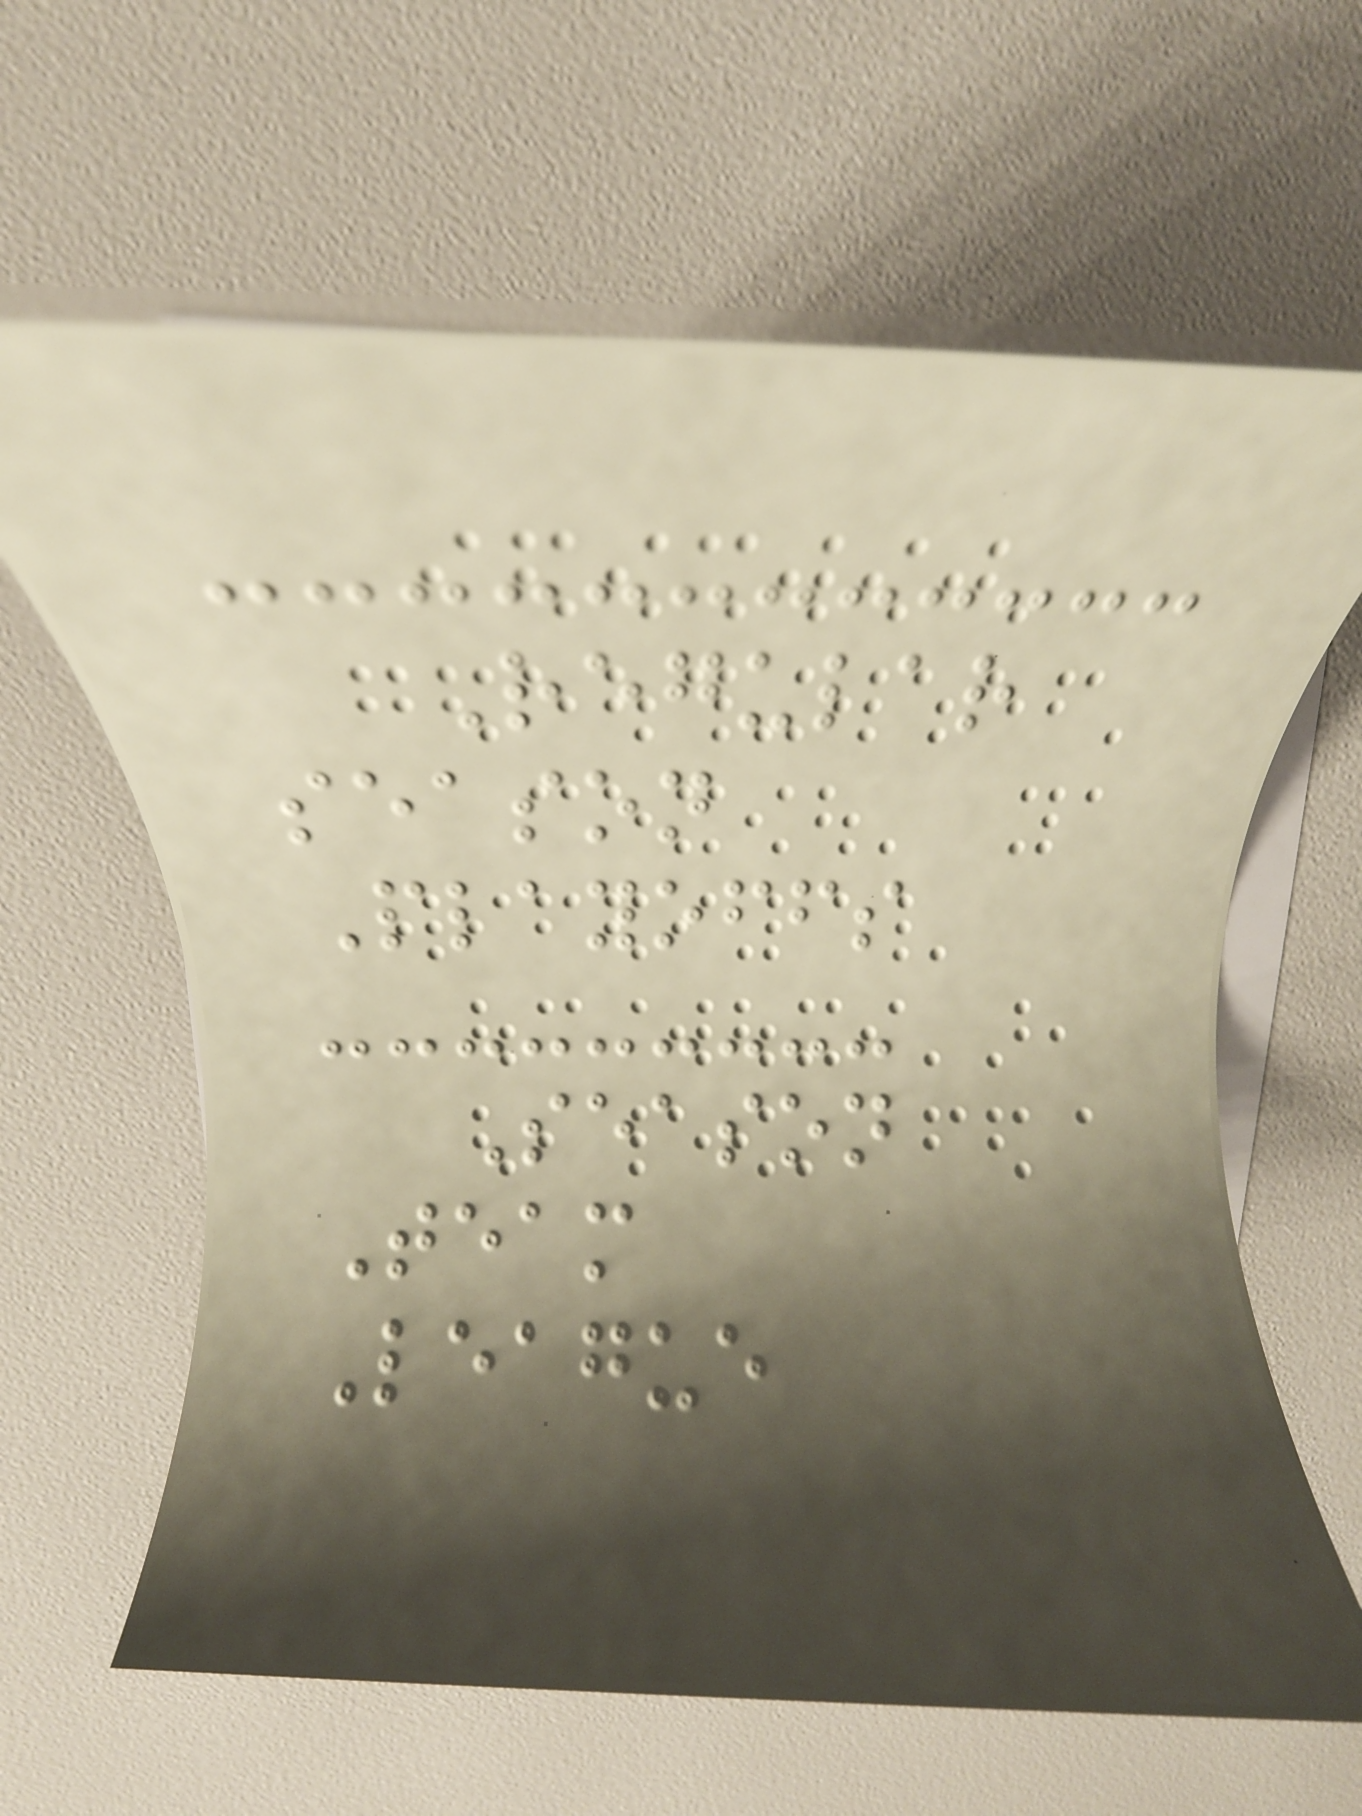Regular
season
Playoffs
Season
Team
League
